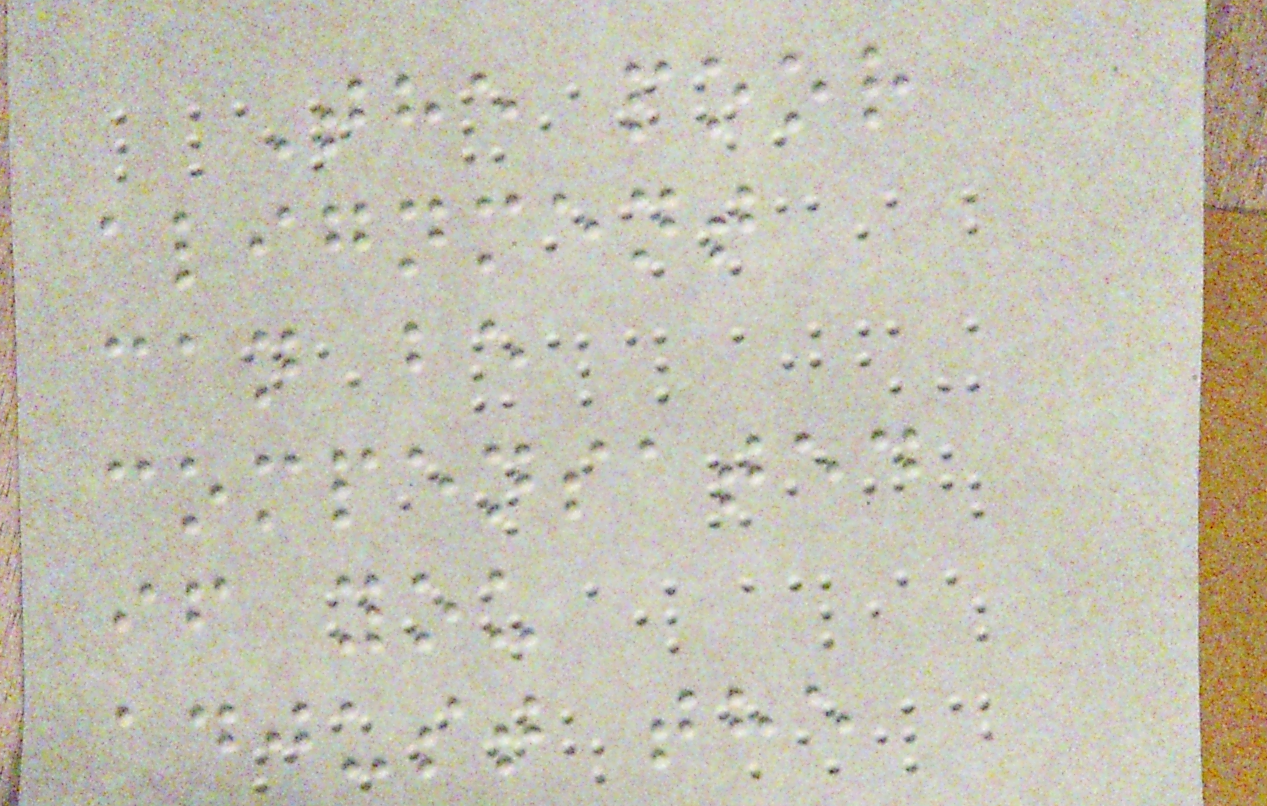The poor
alignment
can be
compensated
if you
adjust the
